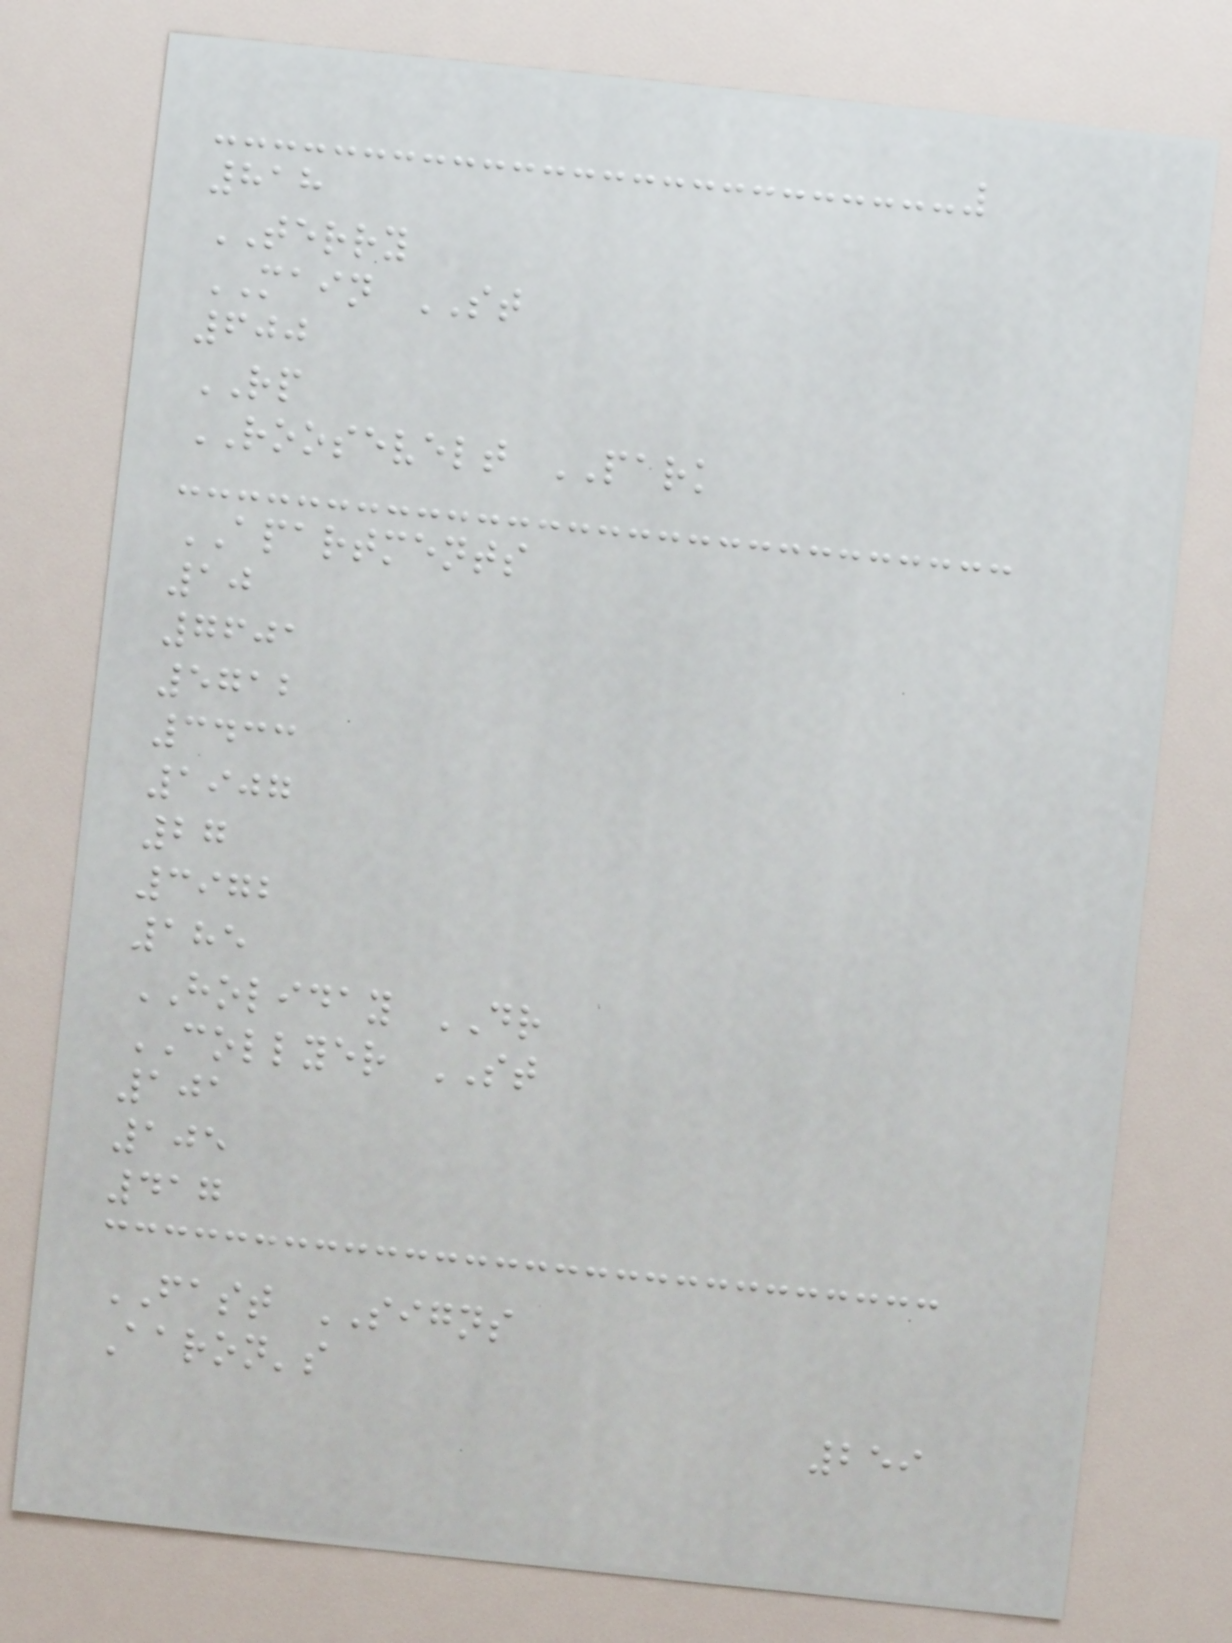818
TERRY
MAIN ST
600
RP
ROOSEVELT PARK
APARTMENTS
10
7601
5712
3433
1907
27
3972
185
HOLIDAY DR
COLLYER ST
101
105
417
FAST SIGNS
Aaron's
259
